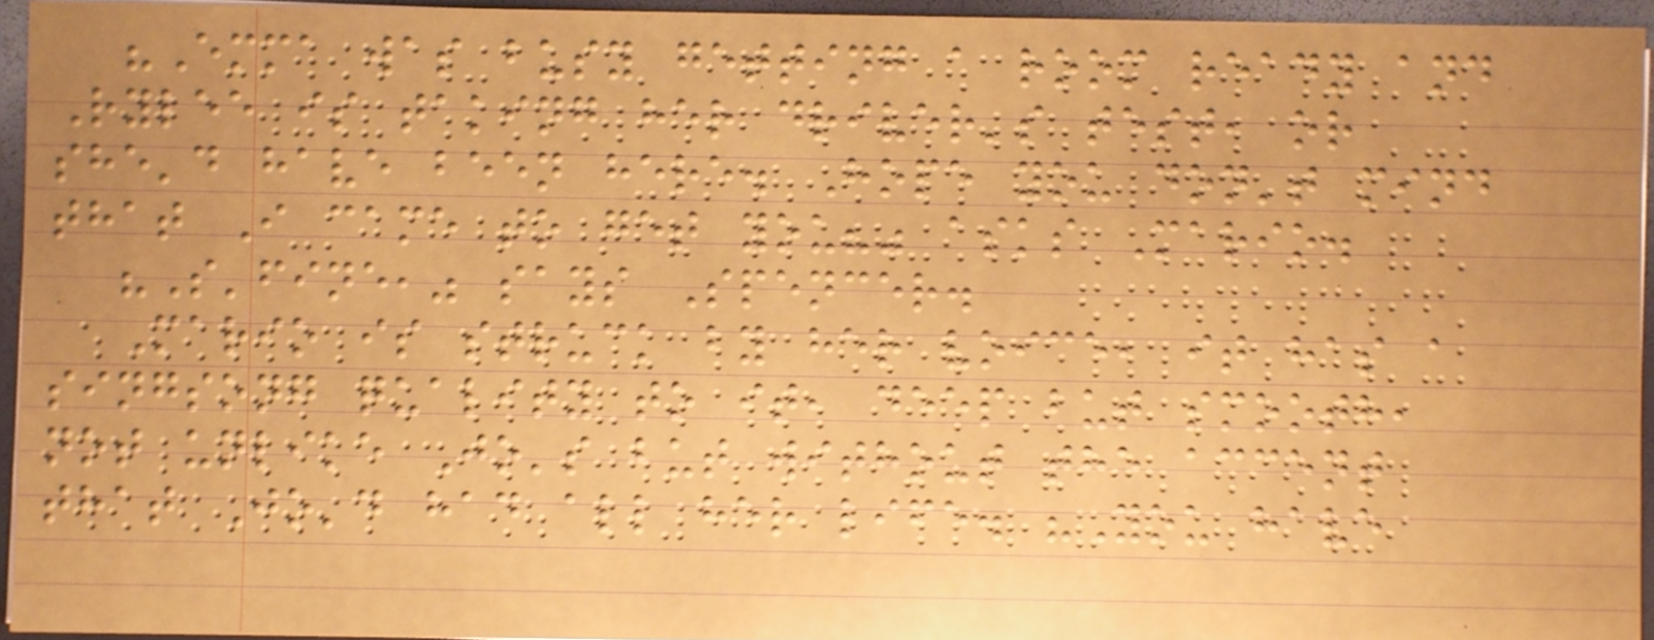"Emma was busy getting a room ready and
Rylee is taking her driver's test, or
she'd have been here. Hope you don't mind
that I came to get you?" asks Mario.
"S'fine," says Spencer.
Mario is struck by her voice, it has a
singsong quality to it, deep but smooth,
not unlike Jo's but without the accent
that Jo'd had all her life. "You have
